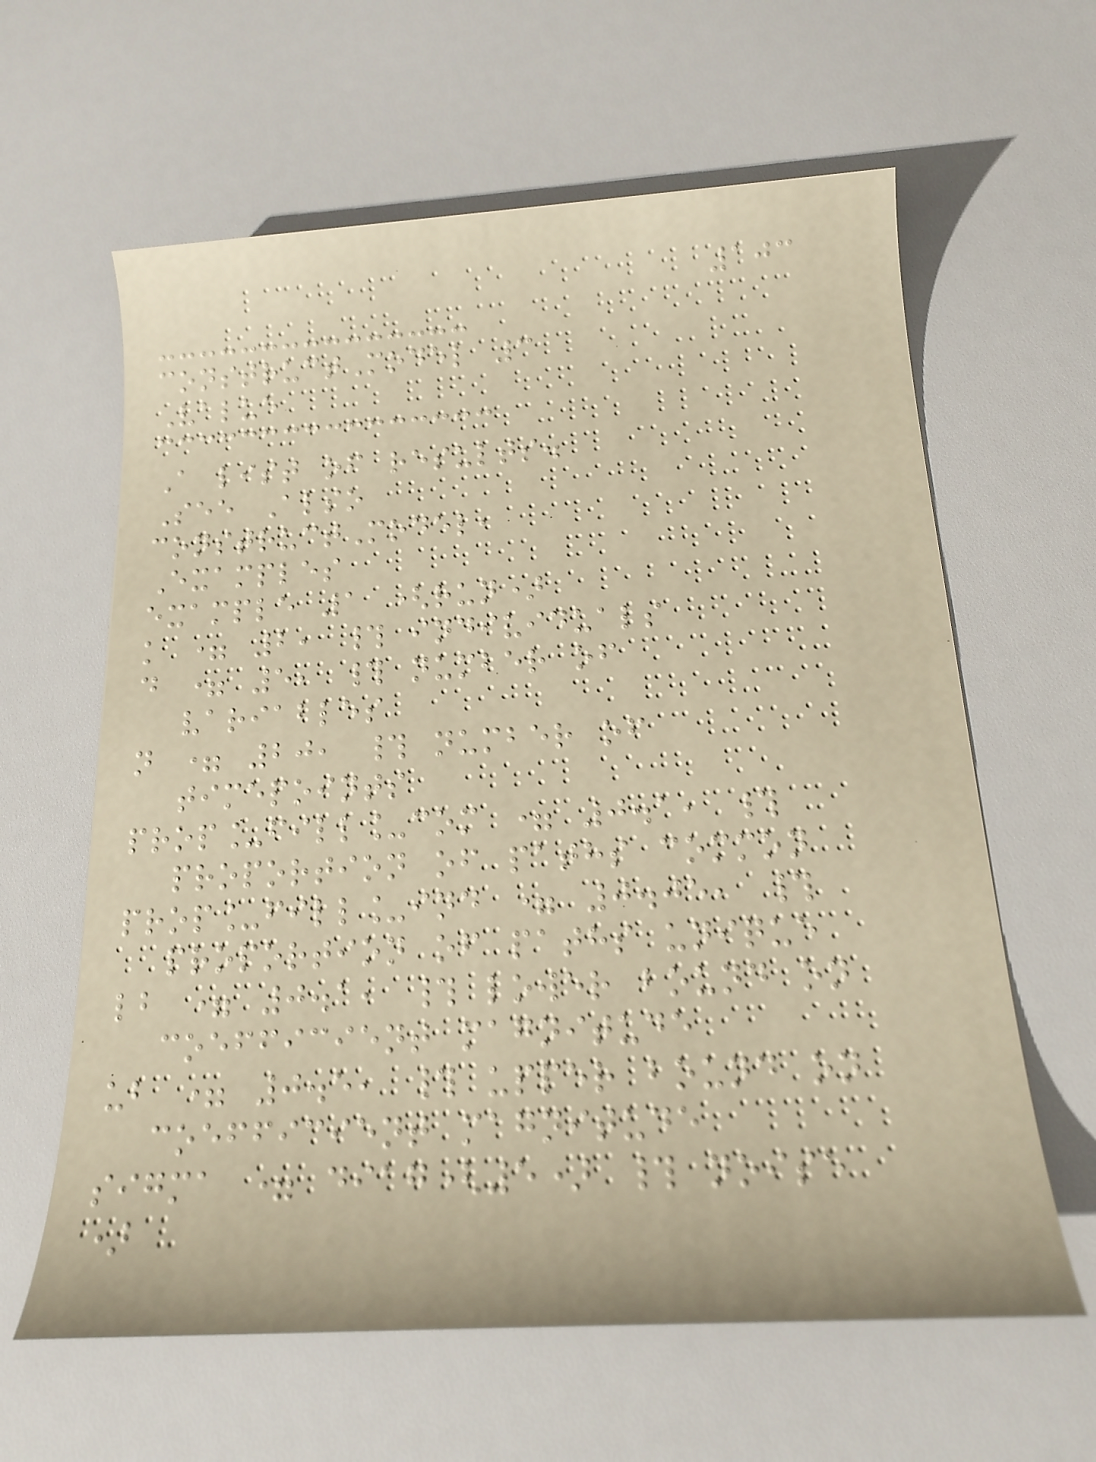103
constructModel 3
Value
A list of results.
See Also
constructModel,
Examples
example 1 (run)
k = 2, # individuals
d = 5, # number of
variables
n = 20, # number of
timepoints
prop_fill_com = 0.1, #
proportion of paths common
prop_fill_ind = 0.05, #
proportion of paths unique
lb = 0.1, # lower bound on
coefficient magnitude
ub = 0.5, # upper bound on
coefficient magnitude
sigma = diag(5) # noise
)
